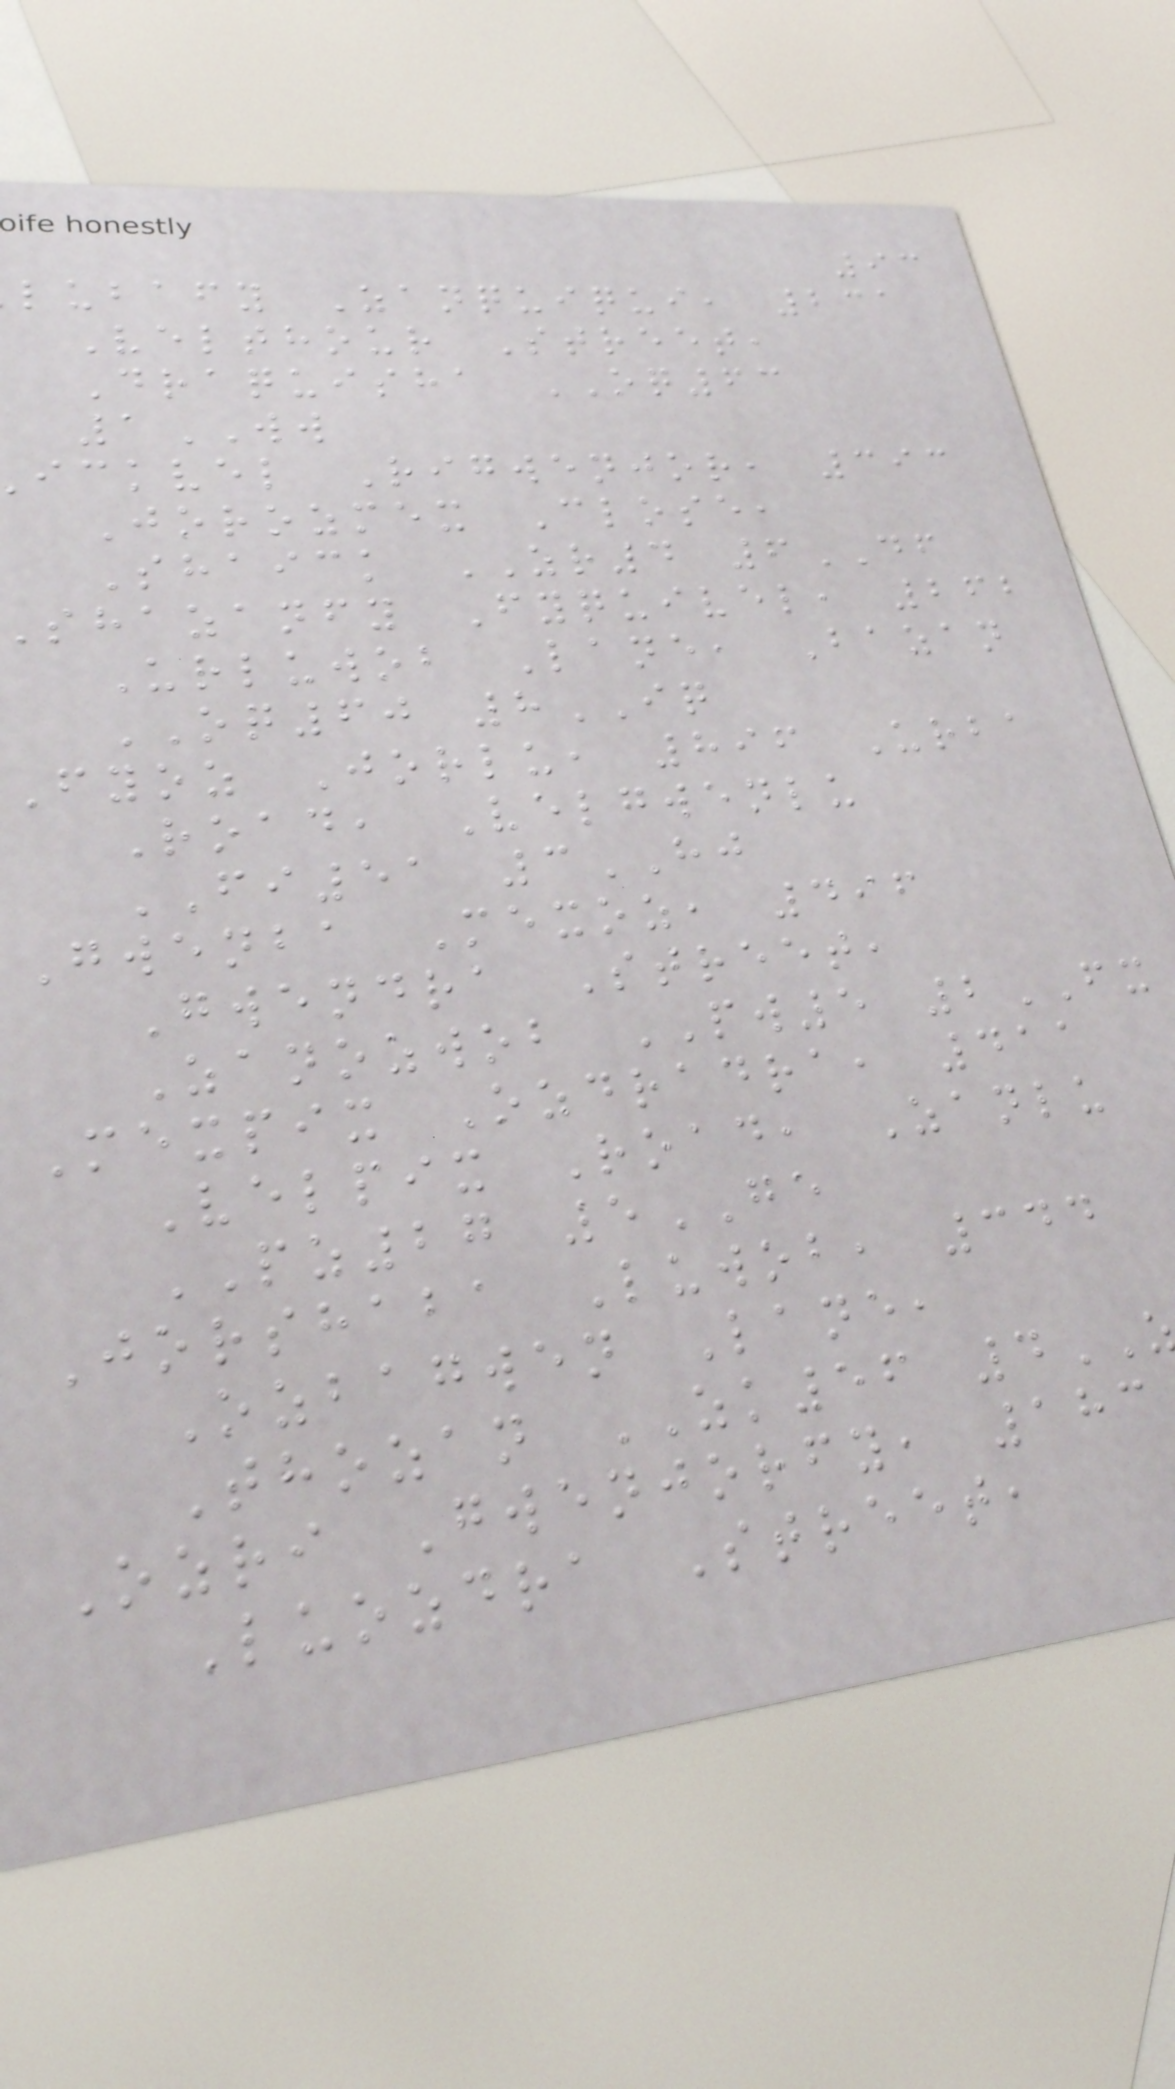93
lubafy Zanquiqui, 231
Velthour Street,
Draquisha OQ63
1WW
ickvel Rigwenjor, 393
Jorozmex Close,
Shaick ZR4 6DF
shazanfy Fyquivel, 262
Urluwob Lane, Bazan
OQ60 8IQ
Fyoz Jorlu, 896 Urba
Road, Velgwenlu
FI51 3HJ
Gwenba Mexoz, 496
Gwendra Street,
Zanozwob PW5 2FX
Mexpix Ozdradra, 411
Velpix Road, Zanlu
PZ27 5GE
Jorshaba Luwob, 344
Ozbagwen Lane,
Thozan ZK56 4
Ozri Gwenjorfy, 183
Luozdra Street,
